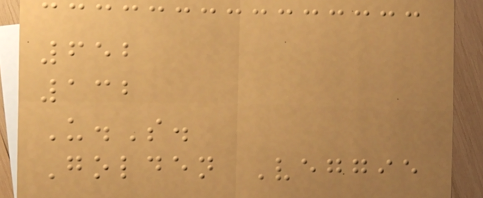652
132
U.S.
Golden Veggie
